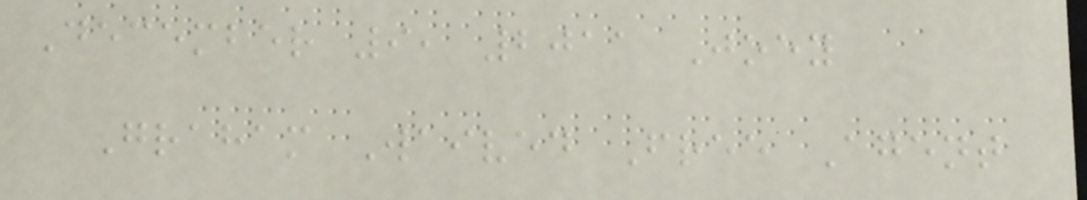December 9, 2011 Joey
Graham Waived Free Agent
